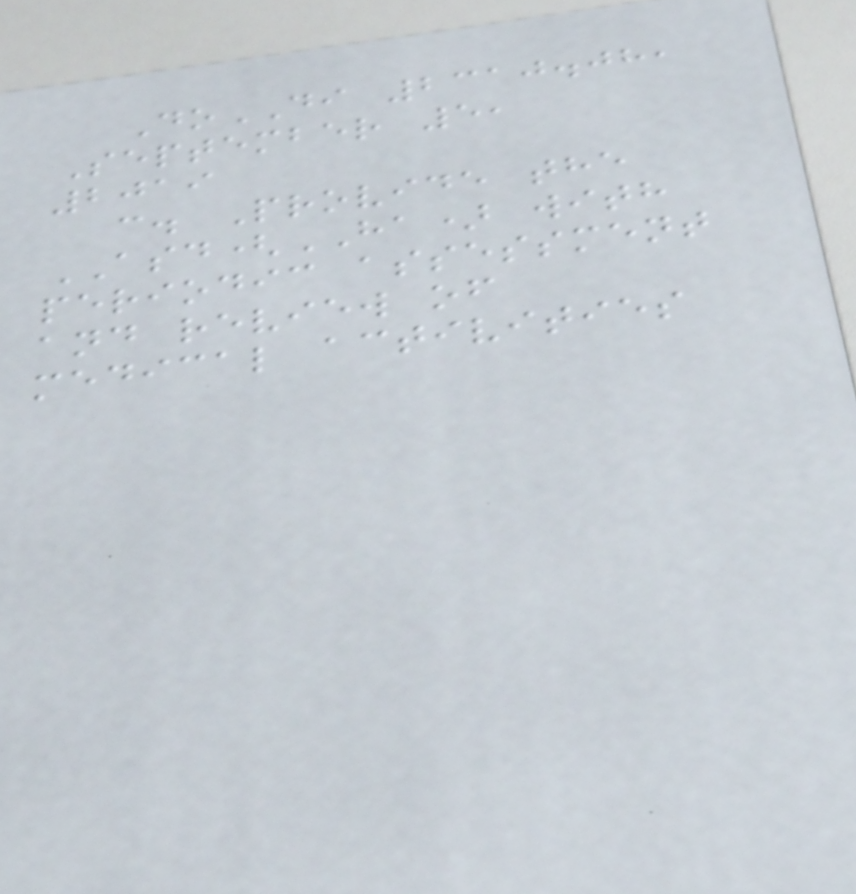DoDI 2310.08,
September 5,
2019
c. Provide the
ASD(HA) with
periodic assessment
and review of
medical activities
